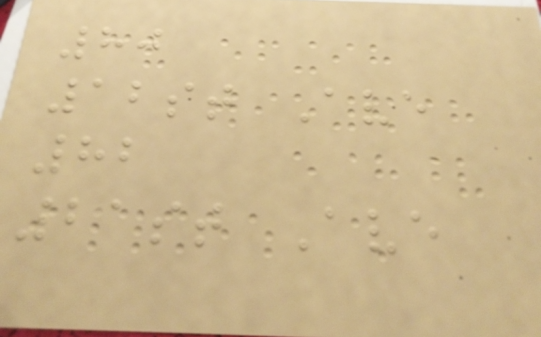80
12st Ave
82
21st Ave
